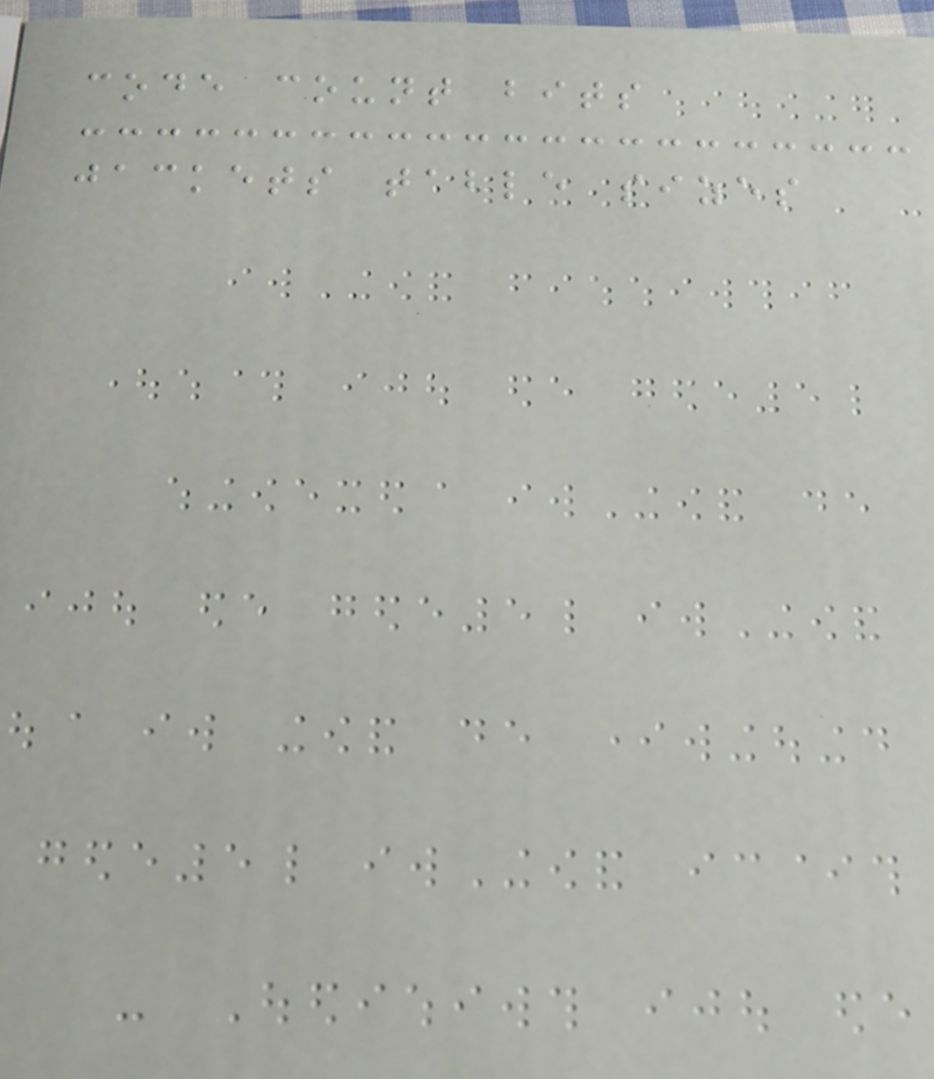code count bits
jackets table sizes
